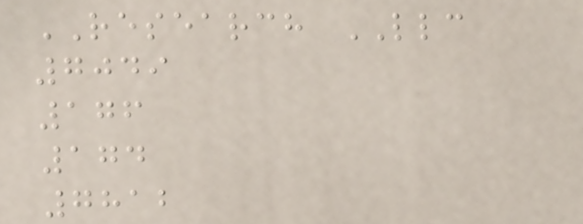RESEARCH LLC
7049
176
174
7812
